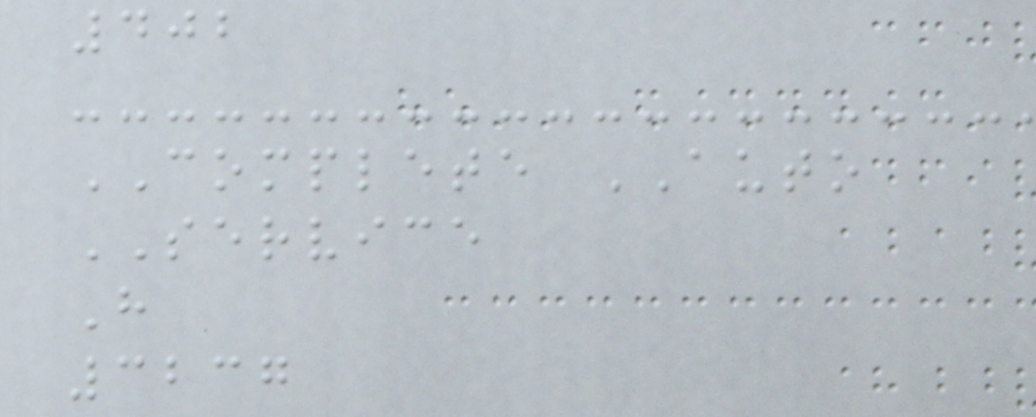402
COMPLETE AUTO
SERVICE
H
3237
